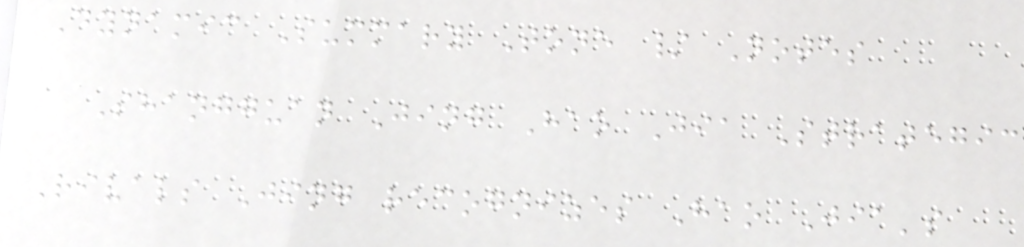Dynamic Summary Tone / Notes
Shangguan Jing Hao Jia Strategic
Rivals Jing recognizes Hao Jia's
